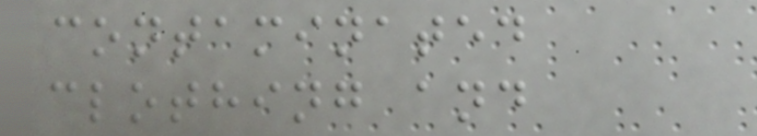contaminated
clothing and
